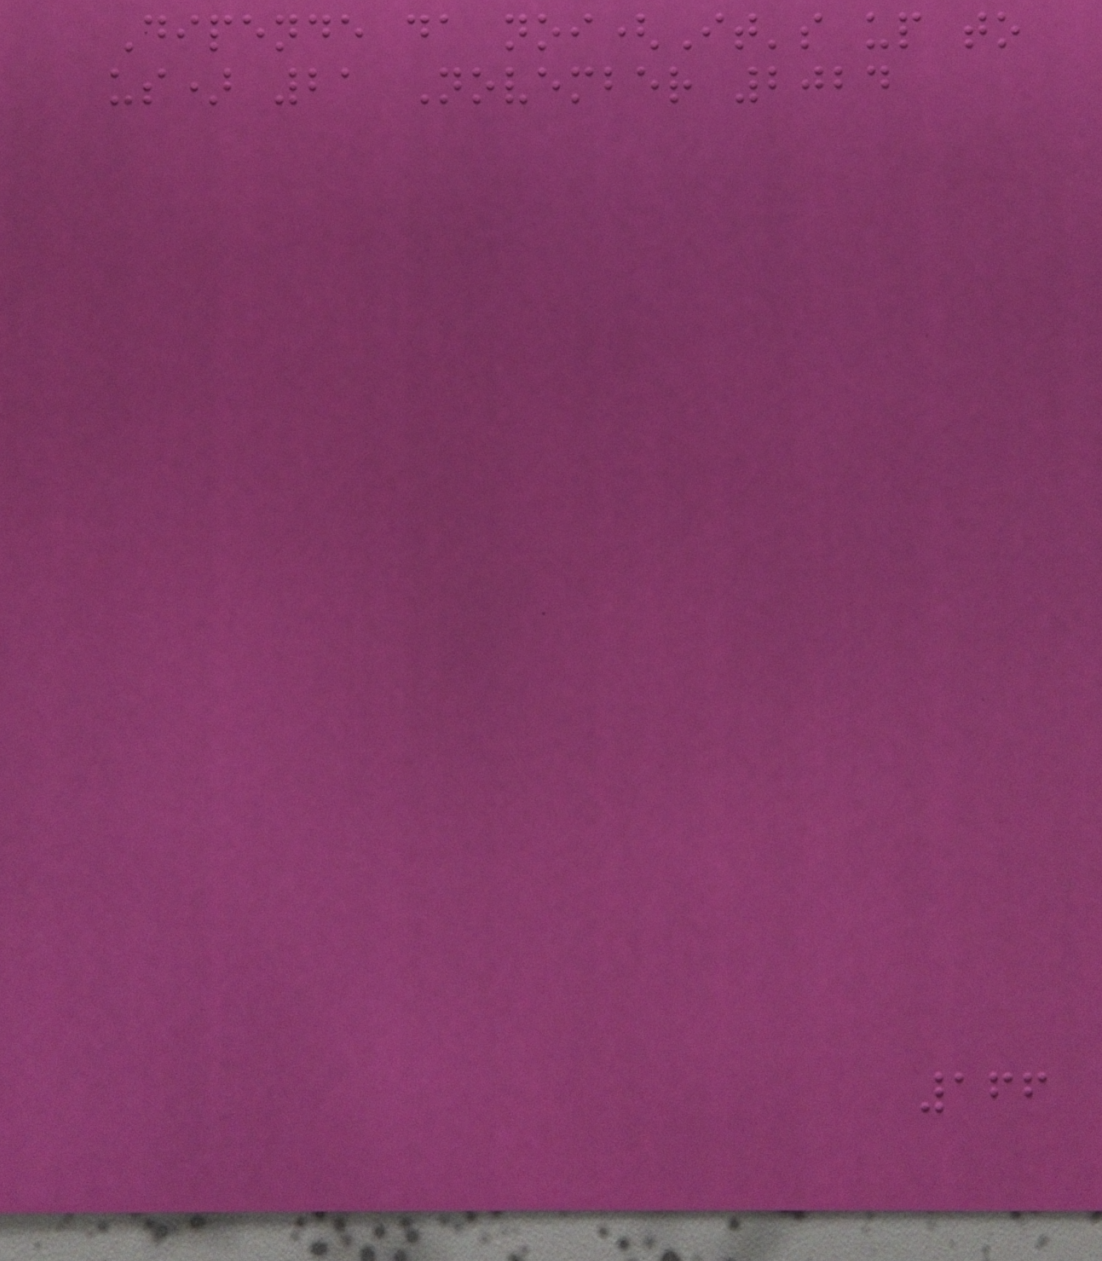Dipende da noi(It's up to
us) 21 November 2024
166
